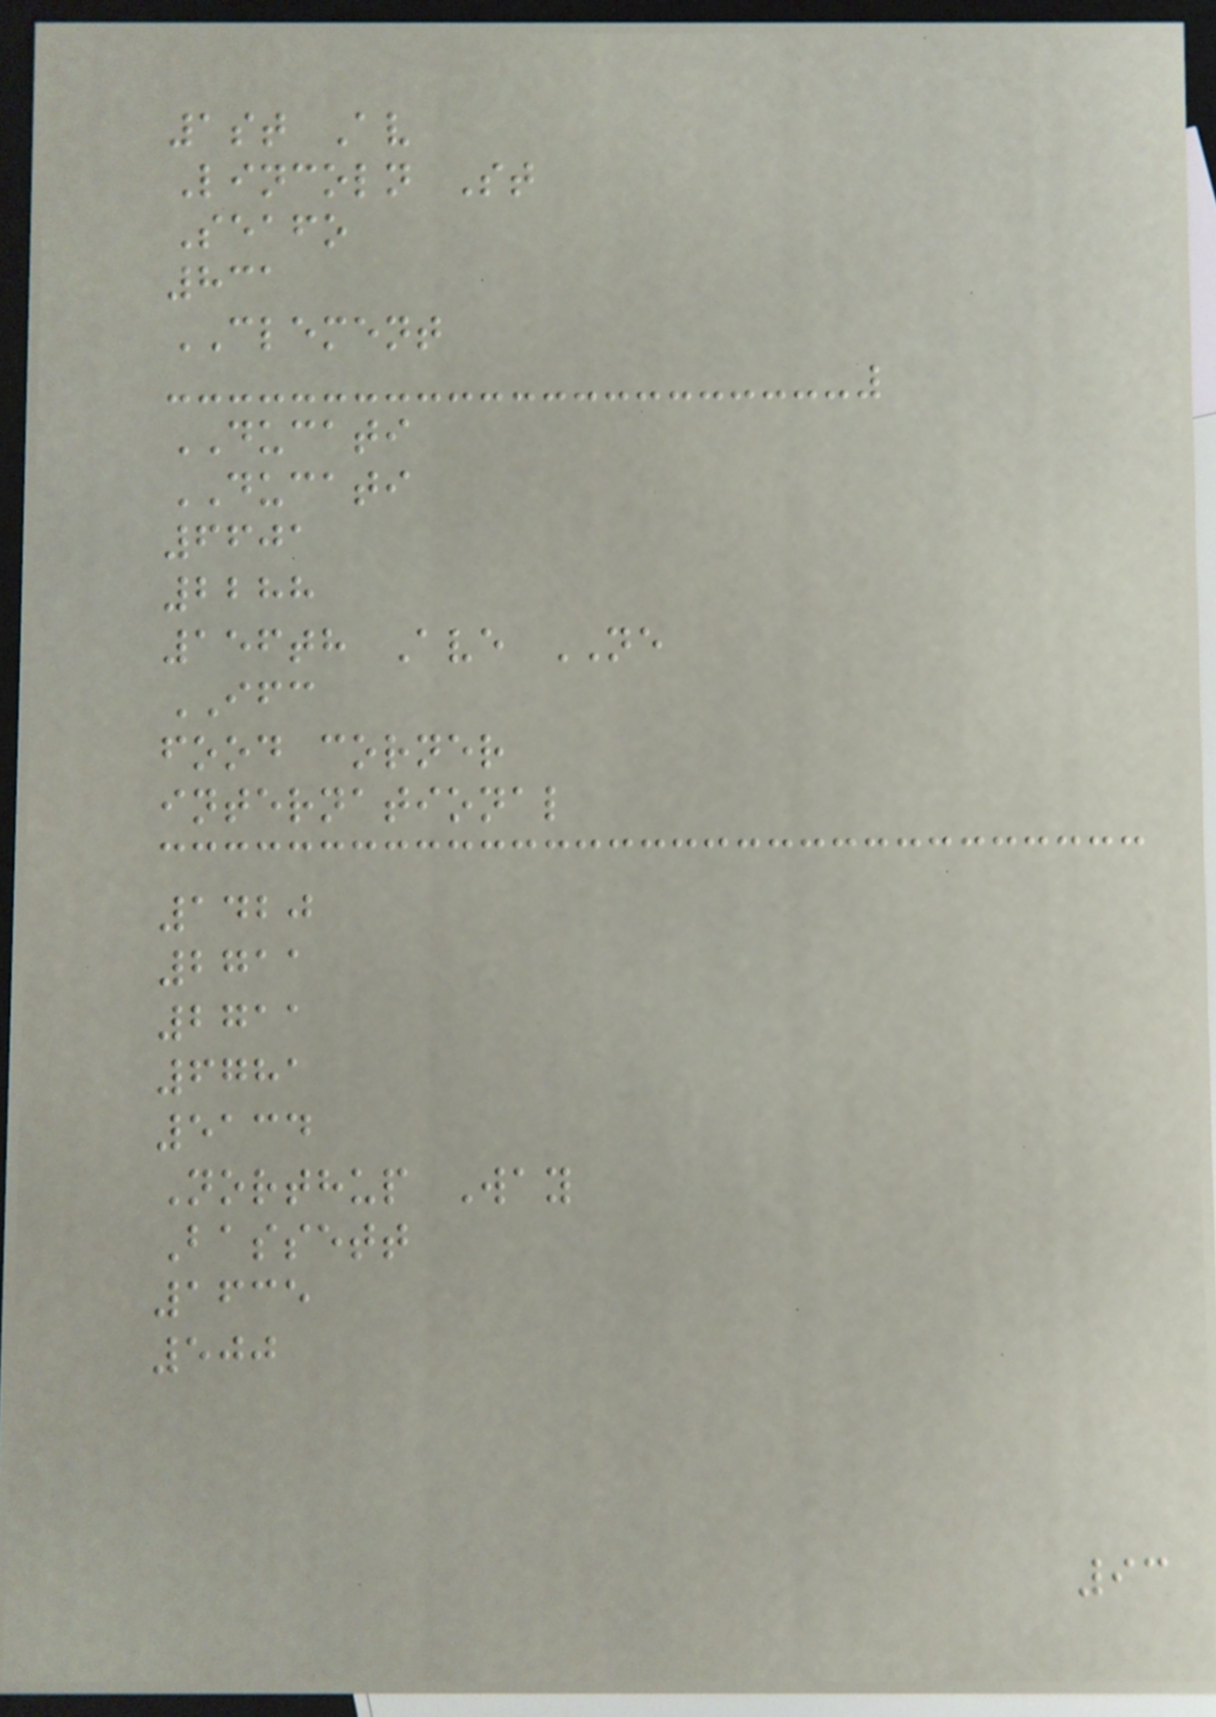1st Av
Lincoln St
Seafo
831
CLEMENT
DUCATI
DUCATI
6601
2288
156th Ave NE
IFC
food corner
international
1420
2711
2711
6781
5134
Northup Way
Bassett
1635
500
93
